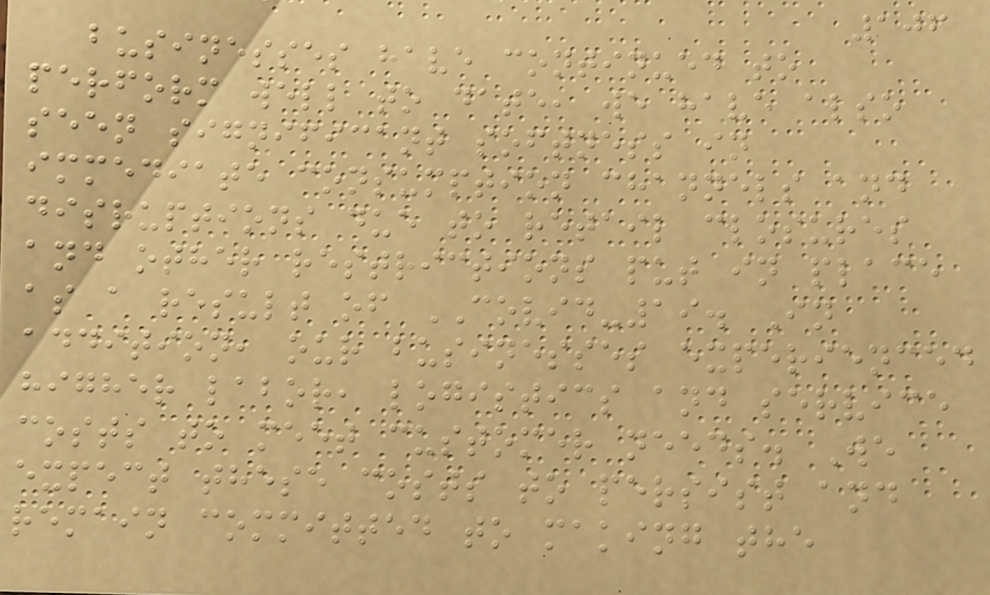106
businesses have continued to
perform well to date, we have also
seen significant softness in
immediate consumption channels and
disruptions due to retail closures
and other restrictions put in place
as a result of COVID-19. In
addition, our businesses experienced
higher labor, logistics and service
costs to meet customer needs. We
expect these costs to persist and
remain committed to making the
